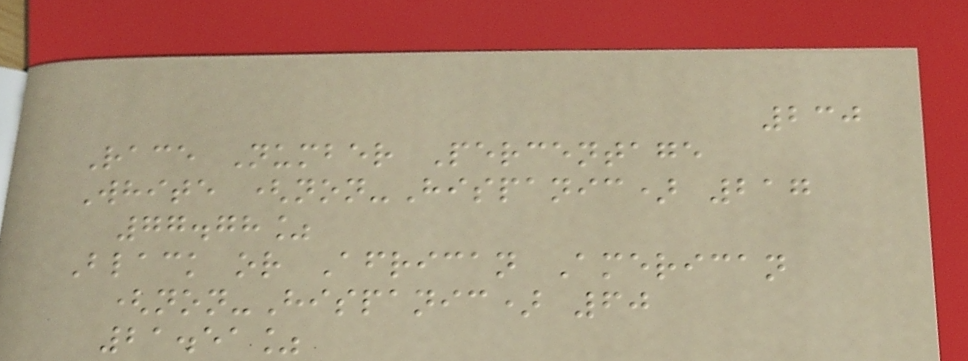230
Race Number Percentage
White (non-Hispanic) 217
77.78%
Black or African American
(non-Hispanic) 60
21.51%
